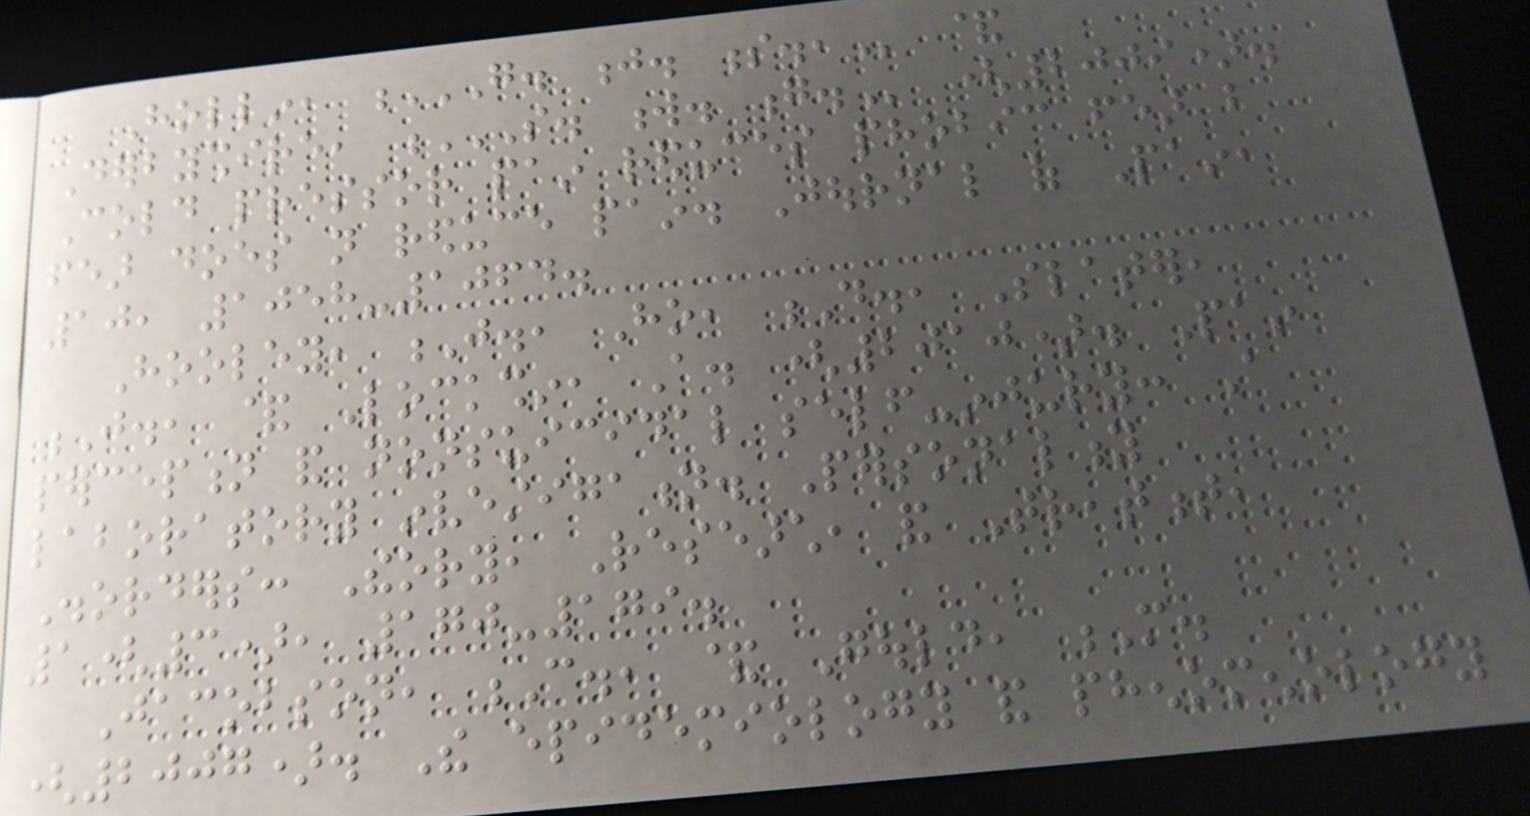Hollin, G. J. S., &
Derbyshire, S. W. G. (2009).
Cold pressor pain reduces phobic fear but
fear does not reduce pain. Journal of Pain,
10, 1058-1064.
Hooley, J., Ho, D., Slater,
J., & Lockshin, A. (2010). Pain
perception and nonsuicidal self-injury: A
laboratory investigation. Personality
Disorders: Theory, Research, and Treatment,
1(3), 170-179.
Jacobson, C., & Gould, M.
(2007). The epidemiology and phenomenology
